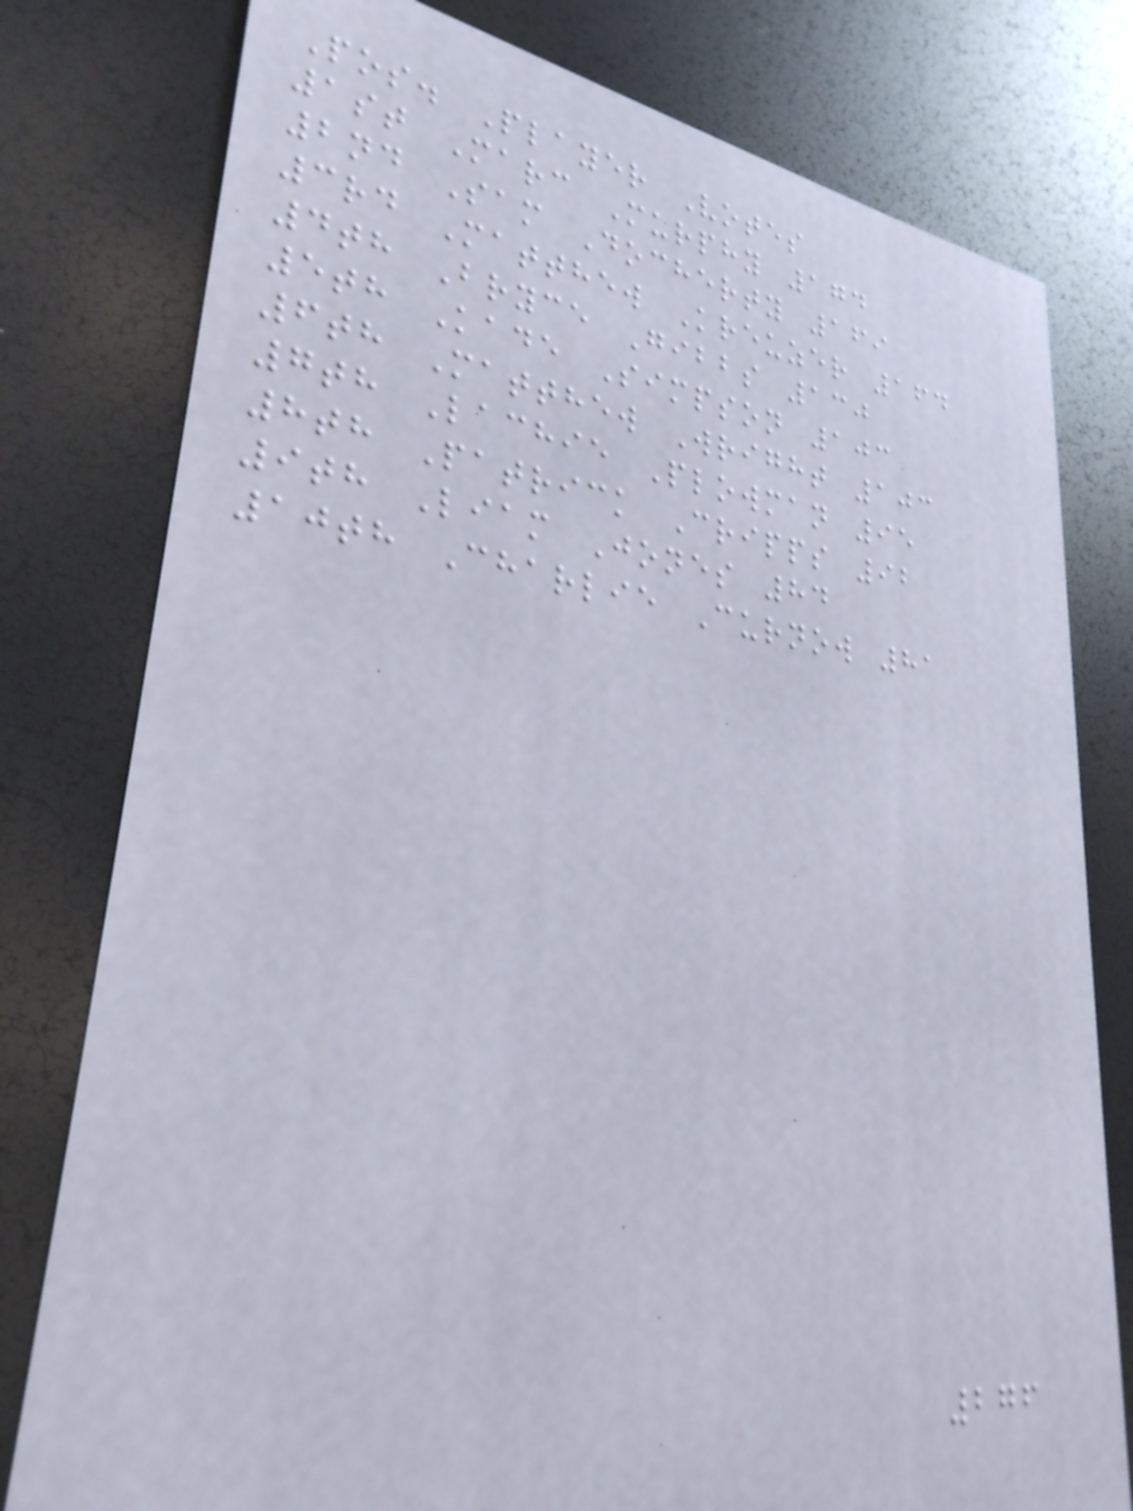Pos. Player Votes
1st Marc Murphy 174
2nd Sam Docherty 169
3rd Matthew Kreuzer 164
4th Bryce Gibbs 130
5th Kade Simpson 103
6th Matthew Wright 103
7th Lachie Plowman 95
8th Patrick Cripps 92
9th Liam Jones 84
10th Charlie Curnow 81
276
